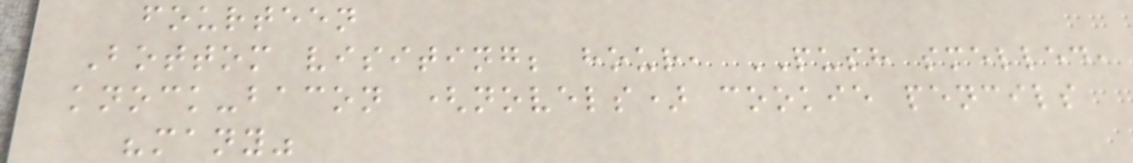fourteen
Bottom visiting; hour, PUSH smelled,
knock-bacon (novels) cookie pencils
"many"
